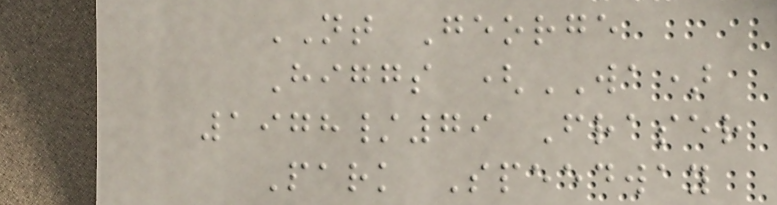NT George
Higgs (WA)
1978/79 Fraser
Park Speedway
